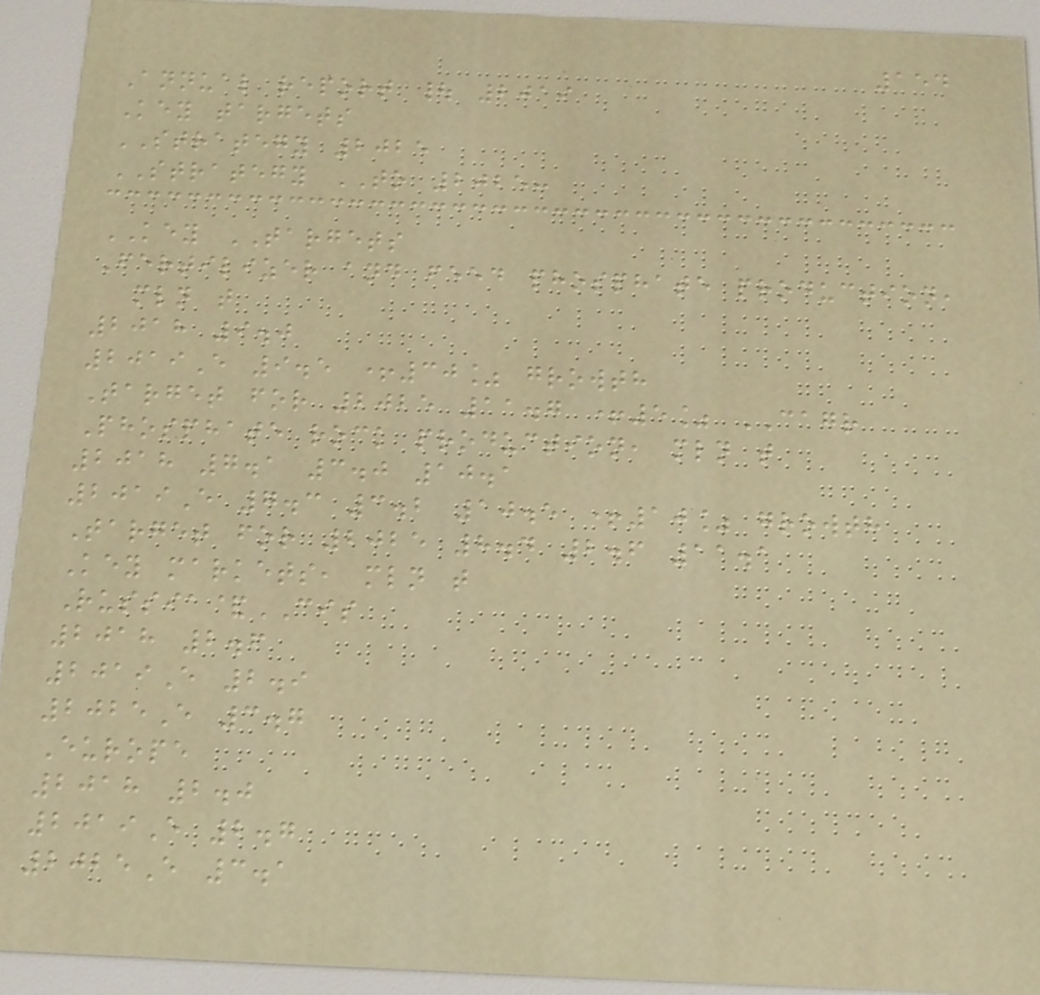154
Annual report | 2019
Key targets
STRATEGY 2025
STRATEGY TO 2025:
KEY TARGETS
Fertilizer and feed phosphate production,
mln t
2018 9.0
2019E 9.5 +30% growth
Target for 2025 11.7 +5% CAGR
Phosphate rock production, mln t
2018 7.1 3.0 10.1
2019E 7.3 3.2 10.5 +10% growth
Target for 2025 8.4 2.6 11.1
Key markets, mln t
Russia&CIS
2018 2.6
2019E 2.9
2025E 3.7
Europe
2018 2.0
2019E 2.7
2025E 3.1
